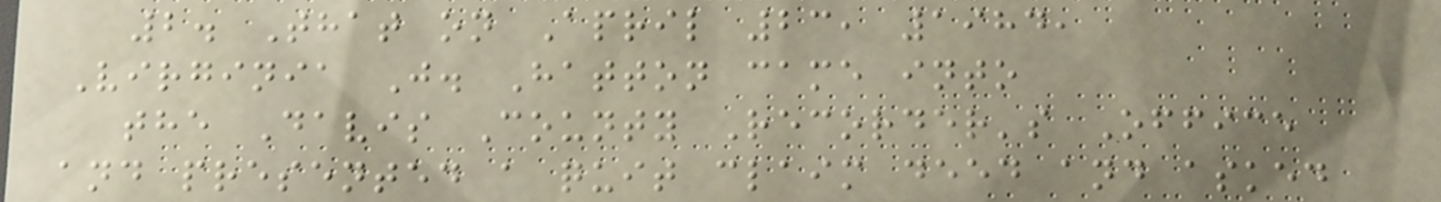2. That on April 23, 1984,
Virginia J. Hatton came into
the Davis County Recorder's Office
and presented a quit claim deed and asked
